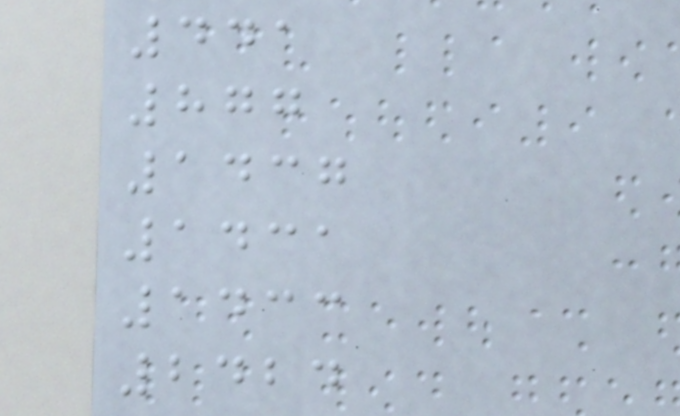441
877
1437
1431
1433
2424
